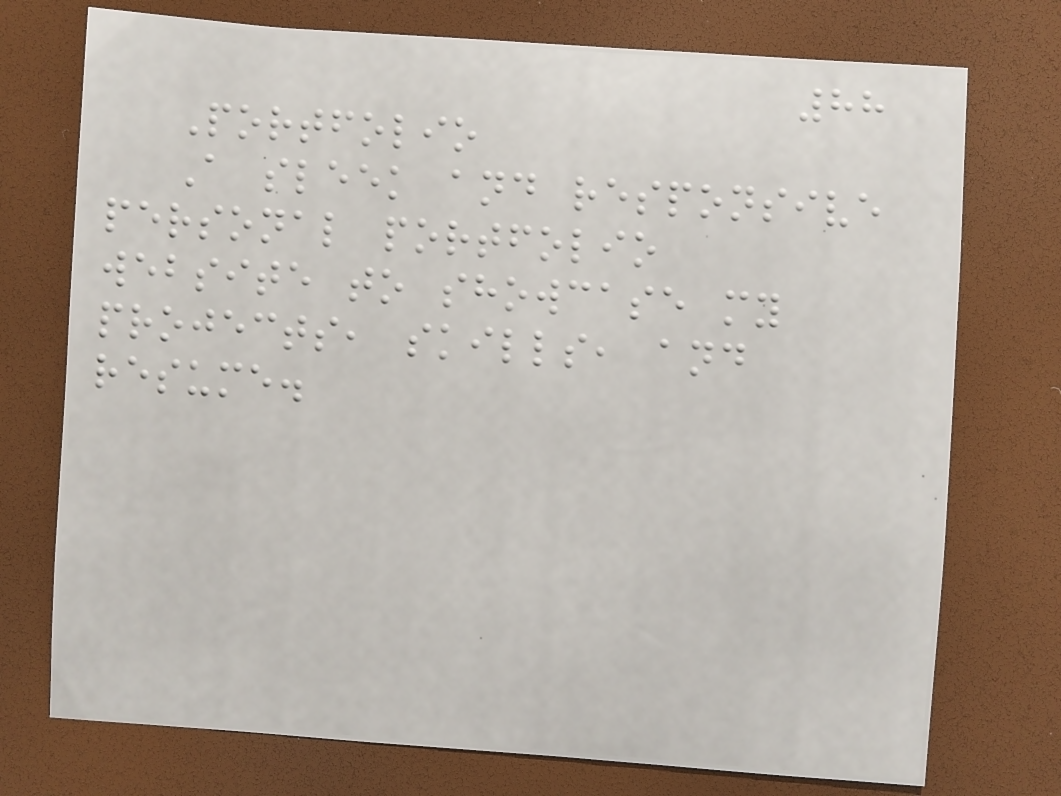88
Portfolio
A sleek and responsive
personal portfolio
website to showcase my
projects, skills, and
resume.
